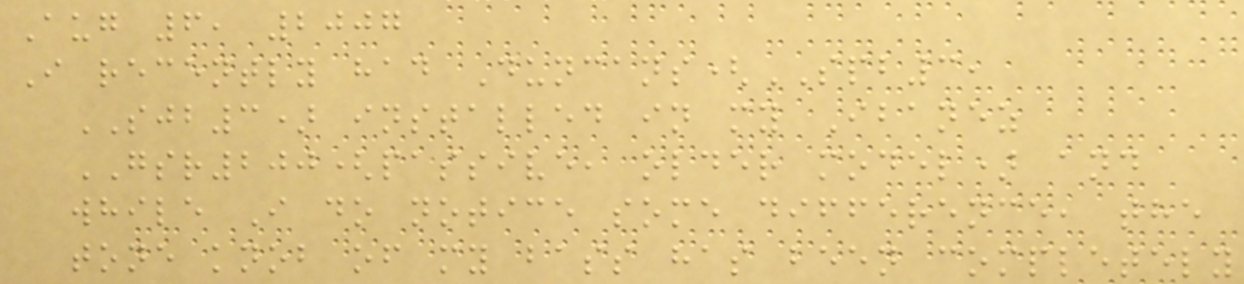Aug 6, 2007
I recently had Duncans(SPB3,
SJB3) installed in my Ibanez
GSR200(passive, older model) and
while I do notice some difference, the
tone knob of my bass has been completely
